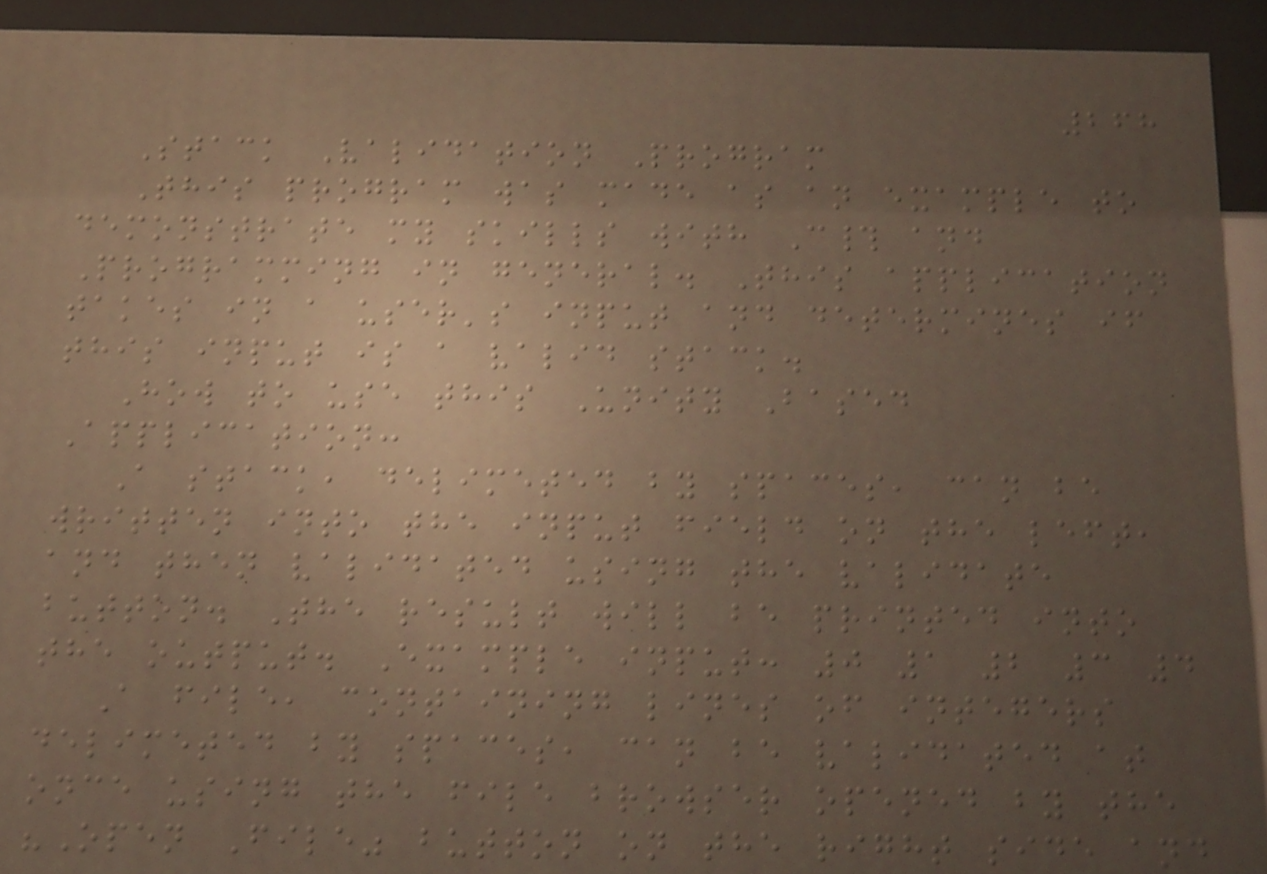268
Stack Validation Program
This program was made as an example to
demonstrate my skills with C# and
Programming in general. This application
takes in a user's input and determines if
this input is a valid stack.
How to use this Unity Based
Application:
A stack, delimeted by spaces, can be
written into the input field on the left,
and then validated using the validate
button. The result will be printed into
the output. Example input: 0 1 2 3 4
A file, containing lines of integers
delimeted by spaces, can be validated at
once using the file browser opened by the
"Open File" button on the right side and
